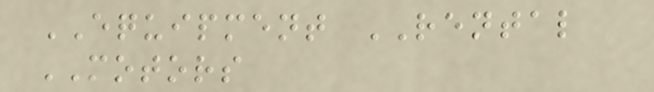EQUIPMENT RENTAL
MOTORS
